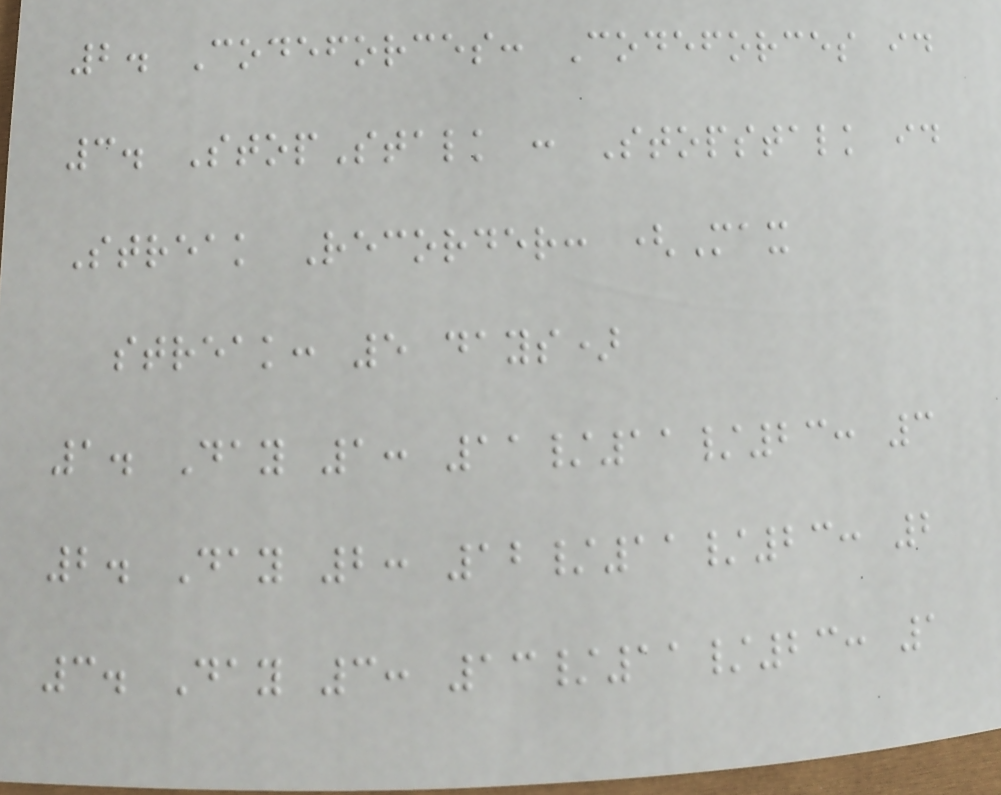2. Codeforces: Codeforces id
3. StopStalk : Stopstalk id
Streak Recorder: (Max
streak: 5 days)
1. Day 1: 11/11/23: 3
2. Day 2: 12/11/23: 2
3. Day 3: 13/11/23: 1
